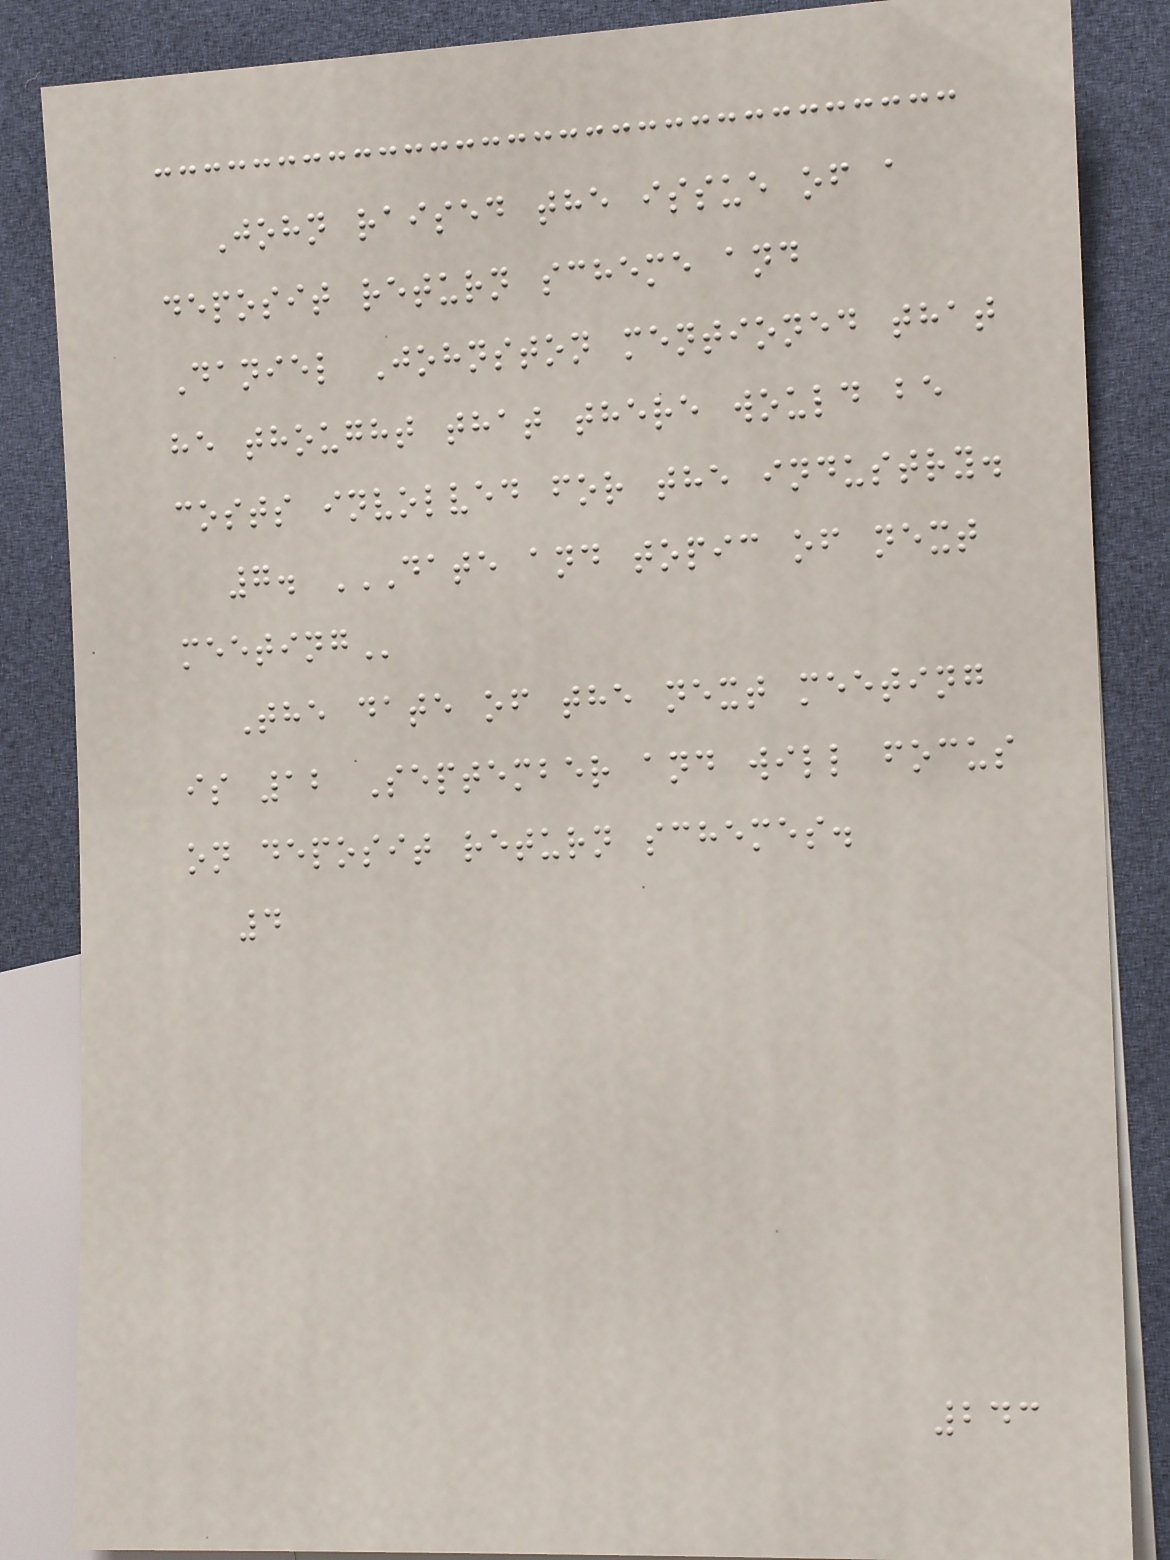John raised the issue of a
deposit return scheme and
Daniel Johnston mentioned that
he thought that there would be
costs involved for the industry.
7. DATE AND TOPIC OF NEXT
MEETING
The date of the next meeting
is 12 September and will focus
on deposit return schemes.
4
243
